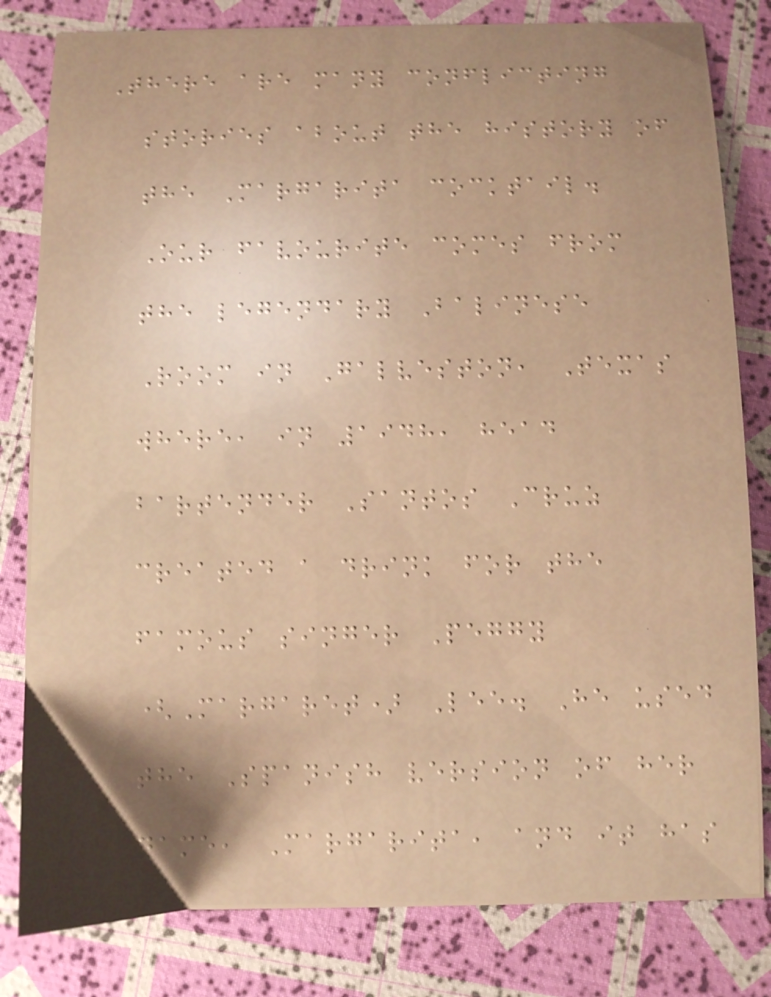There are many conflicting
stories about the history of
the Margarita cocktail.
Our favourite comes from
the legendary Balinese
Room in Galveston, Texas
where, in 1948, head
bartender Santos Cruz
created a drink for the
famous singer Peggy
(Margaret) Lee. He used
the Spanish version of her
name, Margarita, and it has
